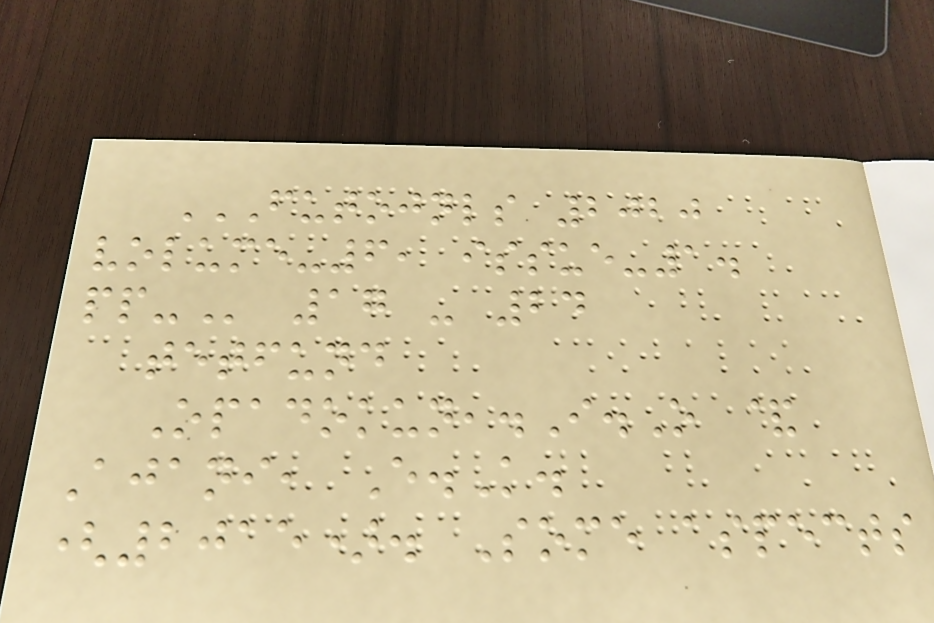FUTOJNLS 2020
VOLUME-6, ISSUE-1.
PP- 17 - 24
tetfund
Opadokun,.I.O &
Ajani, E.K.
(2015). Some aspects
